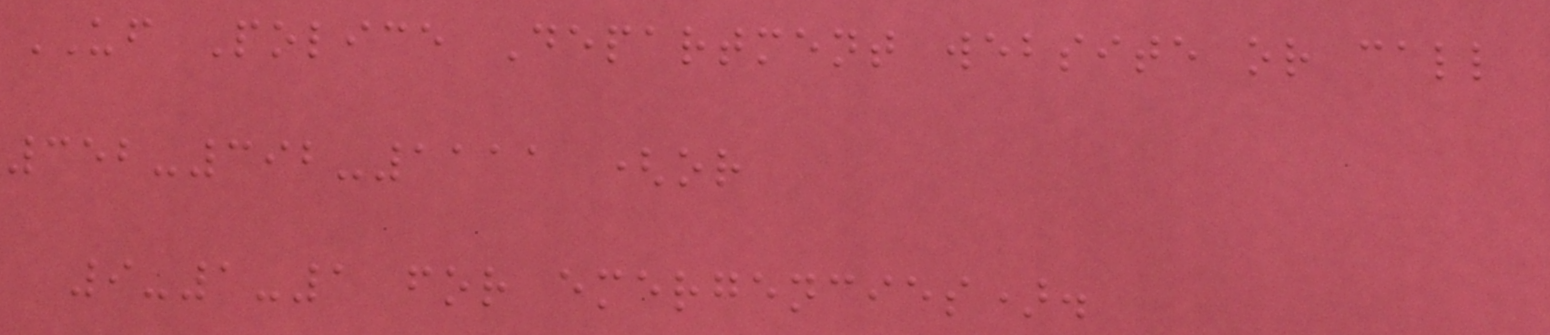UF Police Department website or call
352-392-1111 (or
9-1-1 for emergencies).
